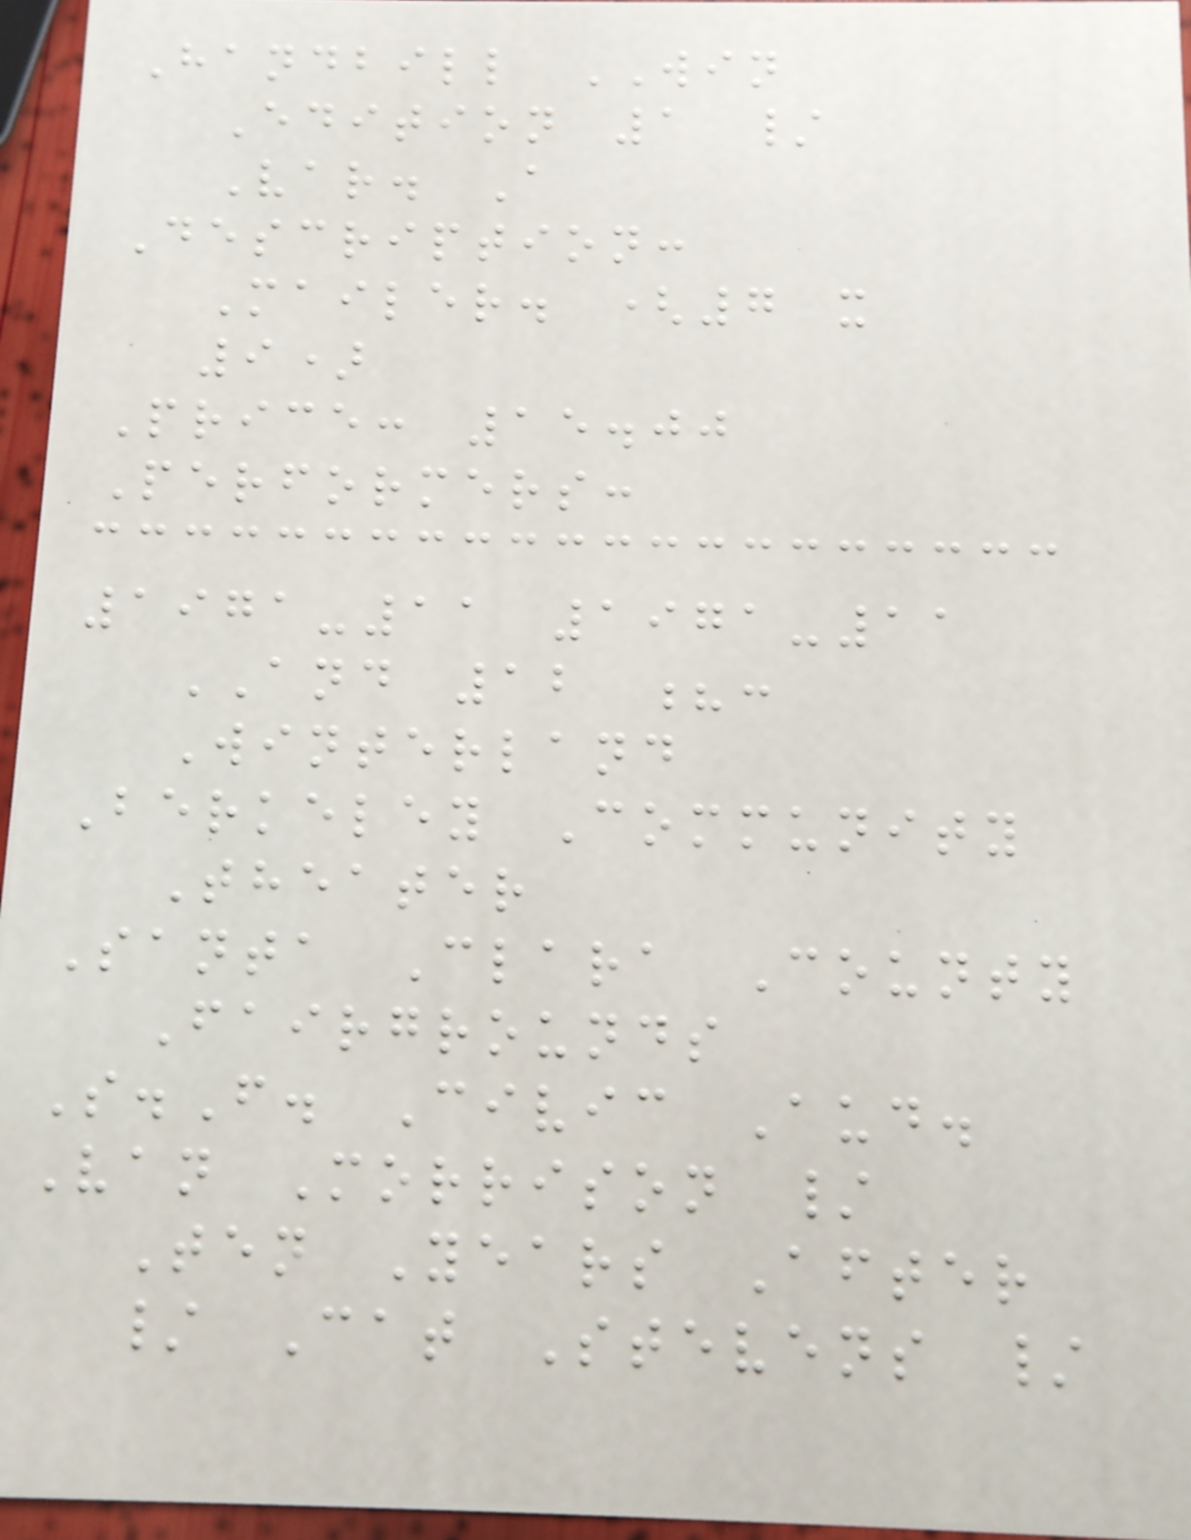Handbill WIN
Edition 1 /
Var. A
Description:
Mailer. (7 x
9)
Price: 15.00
Performers:
1971-11 1971-11
AND 12 ?:
Winterland
Berkeley Community
Theater
Santa Clara County
Fairgrounds
S.F. Civic Aud.
Van Morrison /
Ten Years After
/ Cat Stevens /
